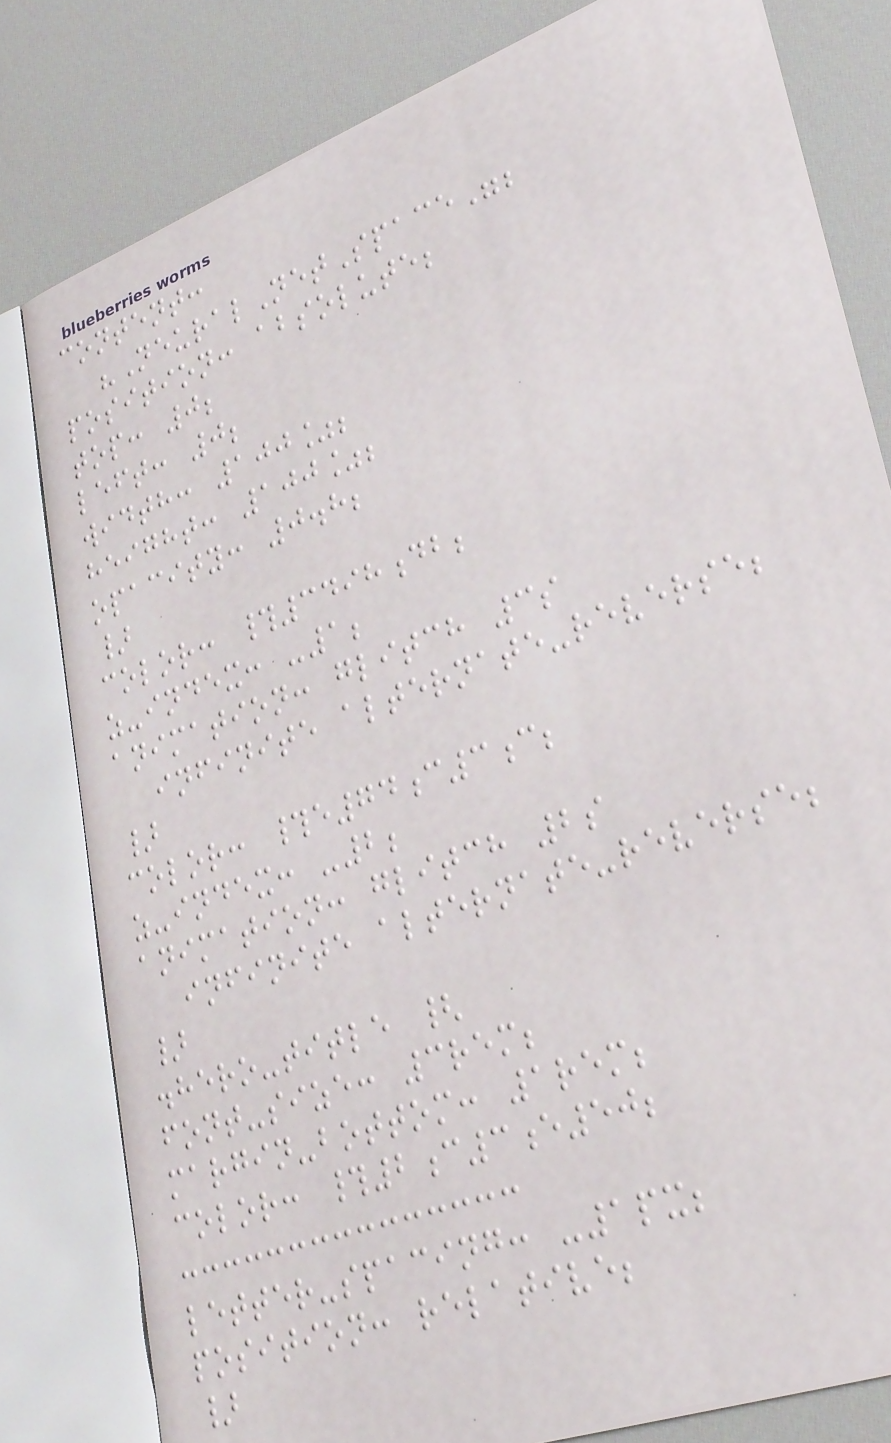content:
"NeuralNetSpace";
position: absolute;
top: 0;
left: 0;
width: 100%;
height: 100%;
opacity: 0.8;
}
color: #3498db;
z-index: -1;
animation: glitch 3s
infinite alternate-reverse;
}
color: #e74c3c;
z-index: -2;
animation: glitch 2s
infinite alternate-reverse;
}
.hero-title {
font-size: 3rem;
margin-bottom: 1rem;
color: #2c3e50;
letter-spacing: -1px;
position: relative;
}
